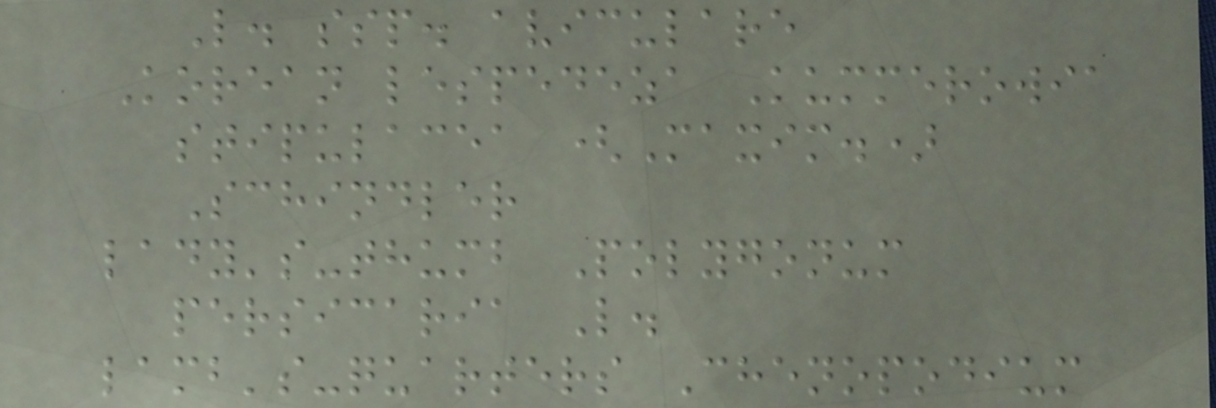L. ssp. aviculare
Korean lespedeza Kummerowia
stipulacea (Maxim.)
Schindler
lady's-thumb Polygonum
persicaria L.
lamb's-quarters Chenopodium
